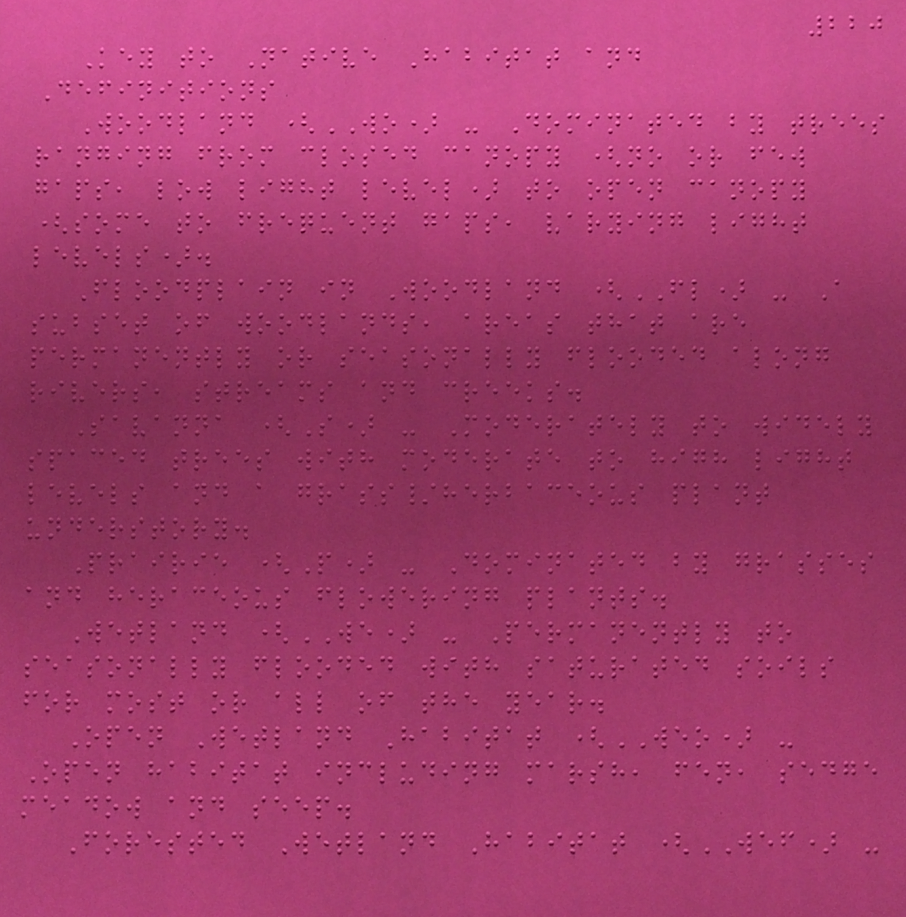220
Key to Native Habitat and
Definitions
Woodland (WO) - Dominated by trees
ranging from closed canopy (no or few
gaps, low light level) to open canopy
(some to frequent gaps, varying light
levels).
Floodplain in Woodland (FL) - A
subset of woodlands, areas that are
permanently or seasonally flooded along
rivers, streams and creeks.
Savanna (S) - Moderately to widely
spaced trees with moderate to high light
levels and a grass/herbaceous plant
understory.
Prairie (P) - Dominated by grasses
and heraceous flowering plants.
Wetland (WE) - Permanently to
seasonally flooded with saturated soils
for most or all of the year.
Open Wetland Habitat (WEO) -
Open habitat including marsh, fen, sedge
meadow and seep.
Forested Wetland Habitat (WEF) -
